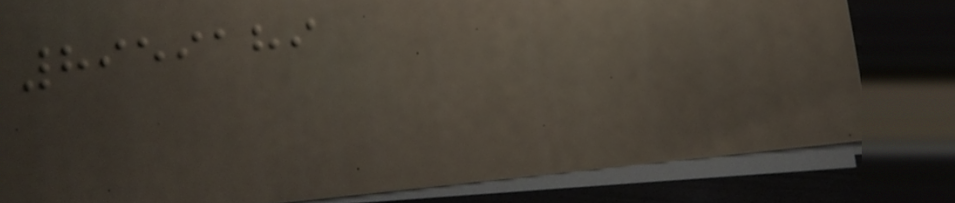8959189
